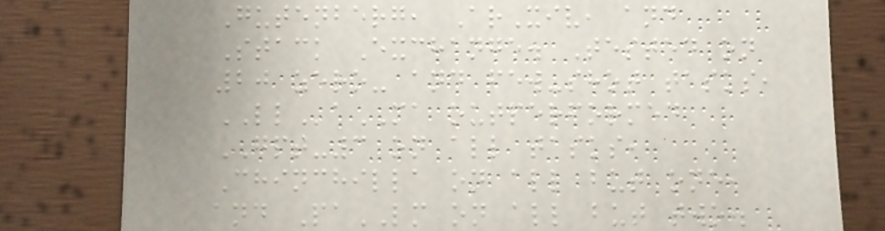Gutenberg, ArXiv, and
Stack Exchange. Tested on
20 zero- and few-shot tasks,
LLaMA outperformed
GPT-3 on all tasks,
Chinchilla on all but one,
and PaLM on all but two.
